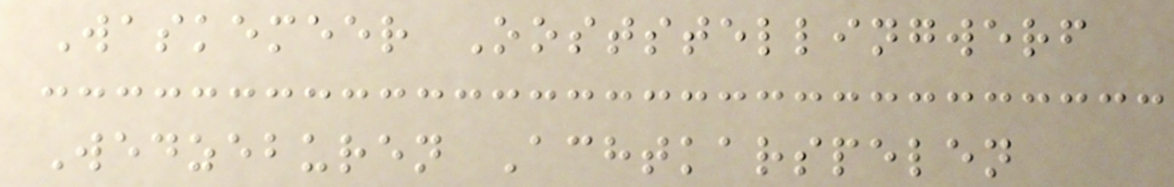Waskemeer Ooststellingwerf
Wedzeburen Achtkarspelen
